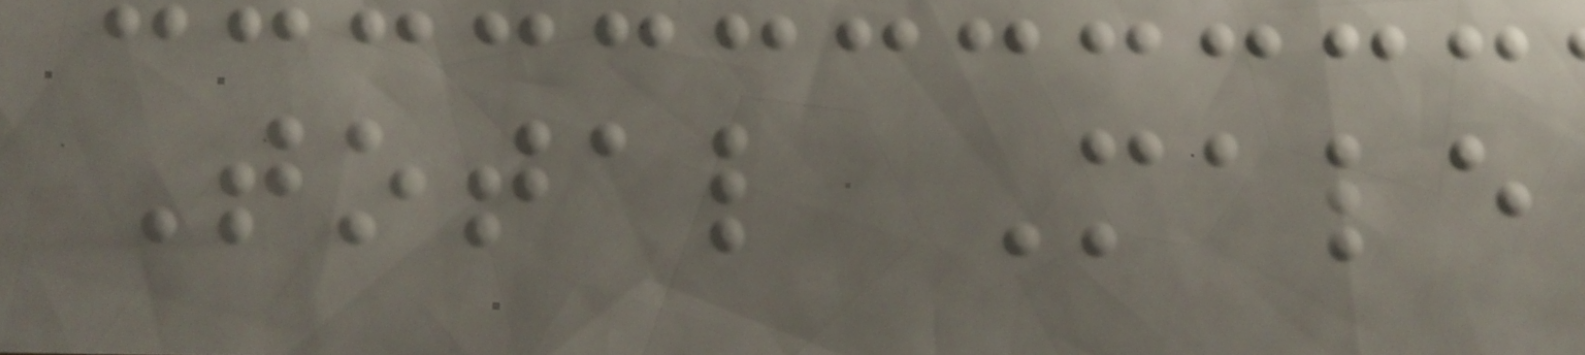Total Male
